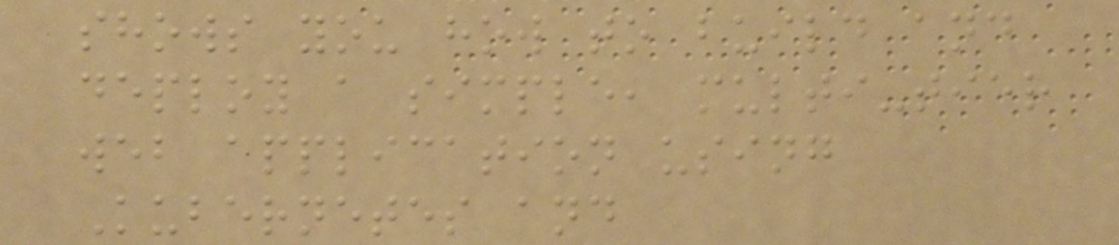shows you how to build and
deploy a simple, multi-tier
web application using
Kubernetes and
